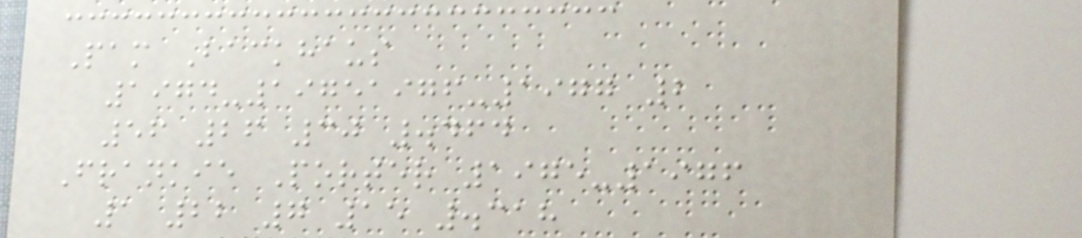Pam Backhaus
1974-19751976-1977 2
56 26 30 .464
Frankie Porter 1975-1976
1 22 7 15 .318
